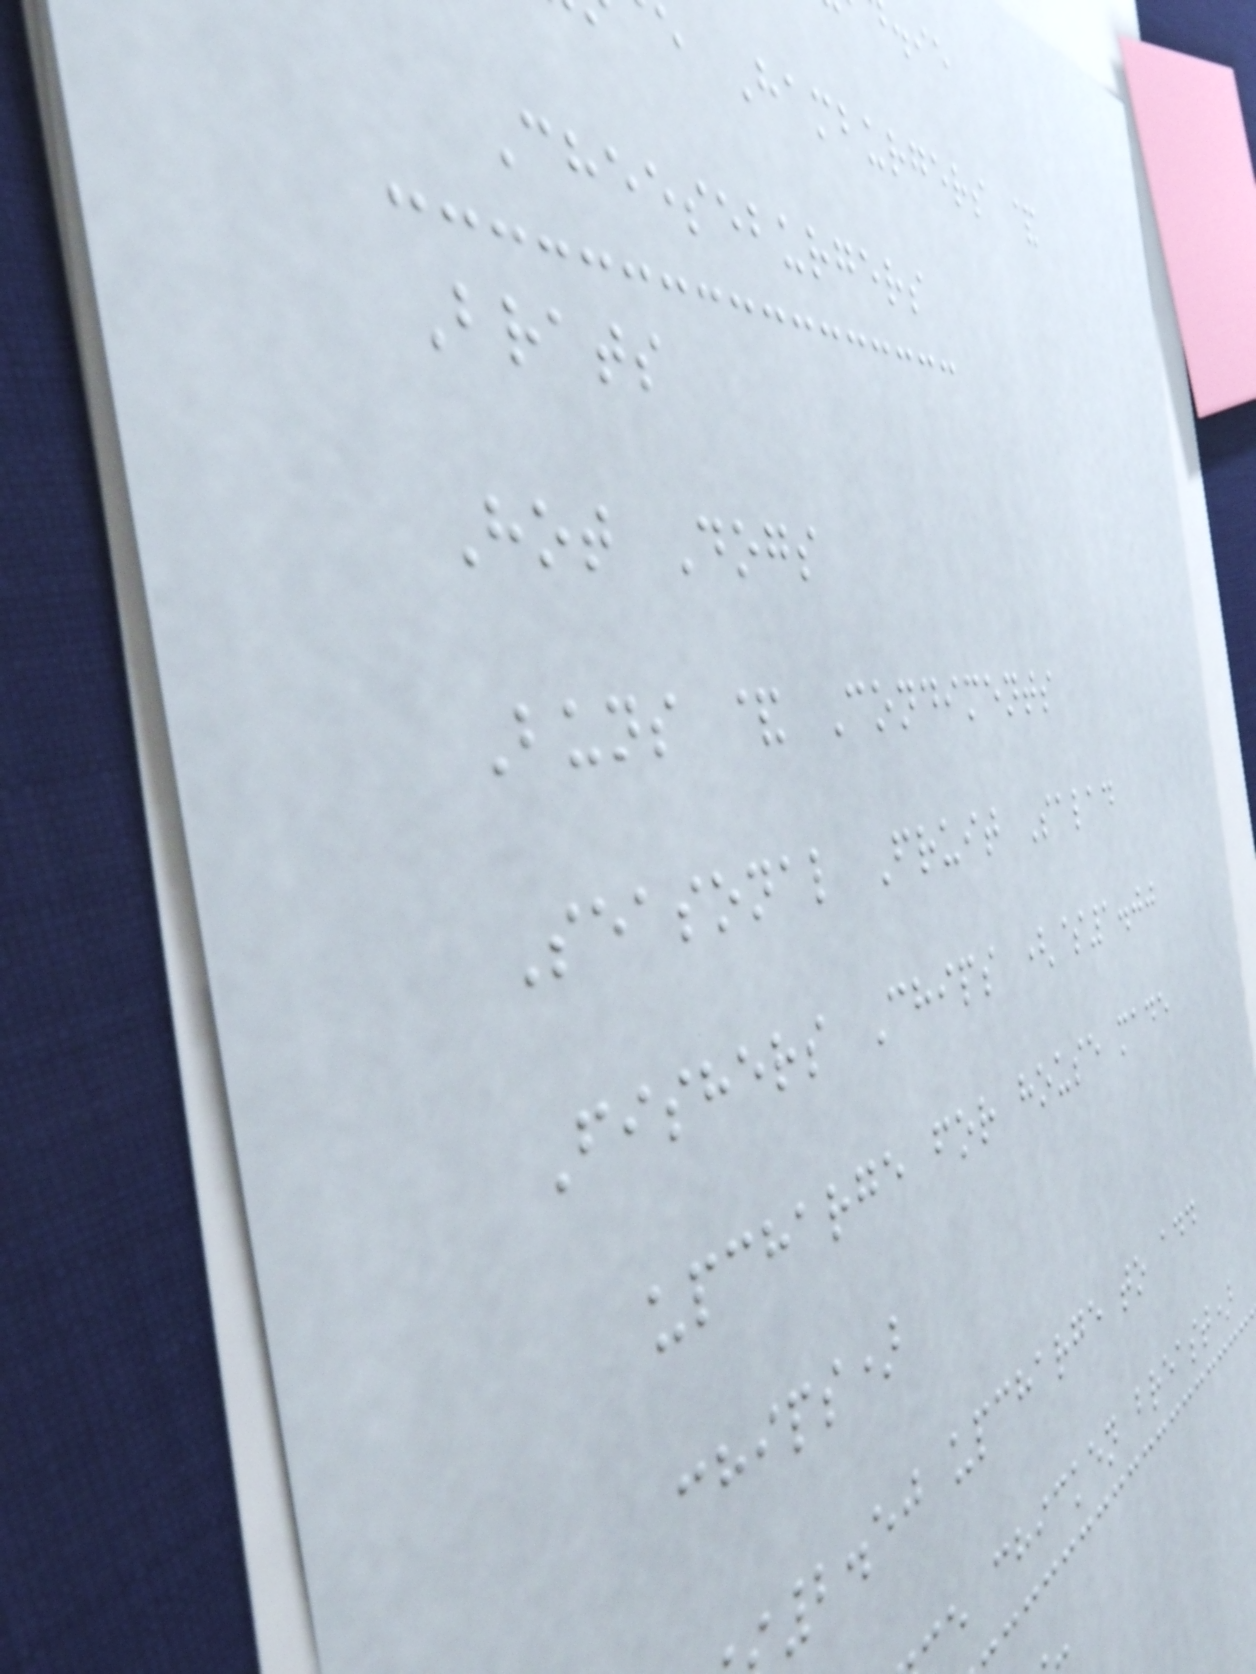e Hamburgers &
Cheeseburgers
Brats
Hot Dogs
Buns & Condiments
Seasonal Fruit Salad
Fishers Chips ($1.00
upcharge for house made
chips)
2.50 upcharge to add
e chicken breast)
